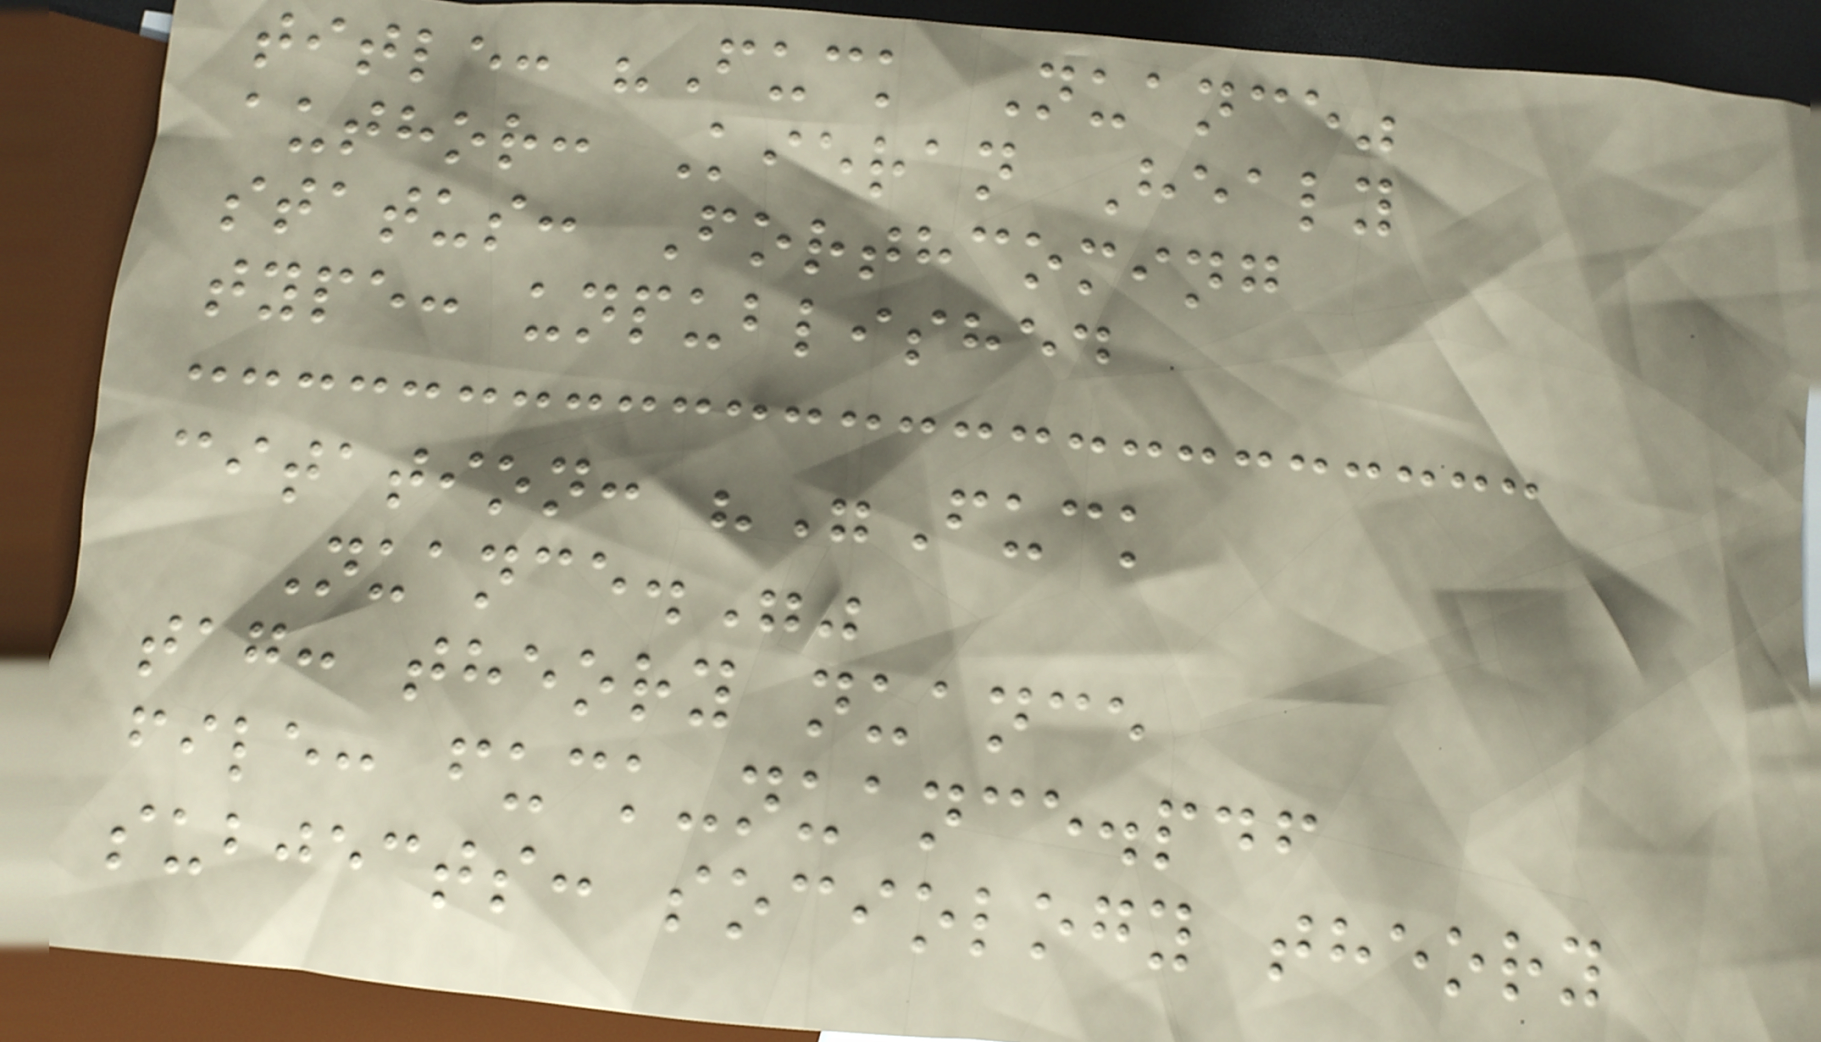title: "Fuck Nuance"
author: Kieran Healy
status: Forthcoming
type: unpublished
citation: ""Fuck
Nuance.""
tag: theory nuance
file: fuck-nuance.pdf
subjects: sociology theory
